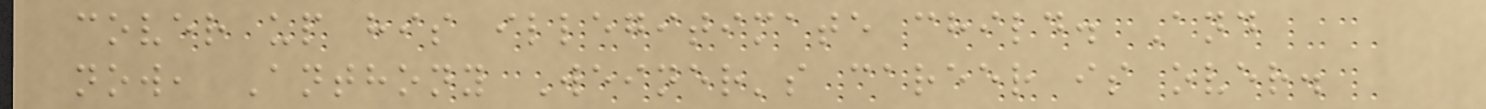cover up his illegitimate child. And
now, Anthony Weiner's career is over.
